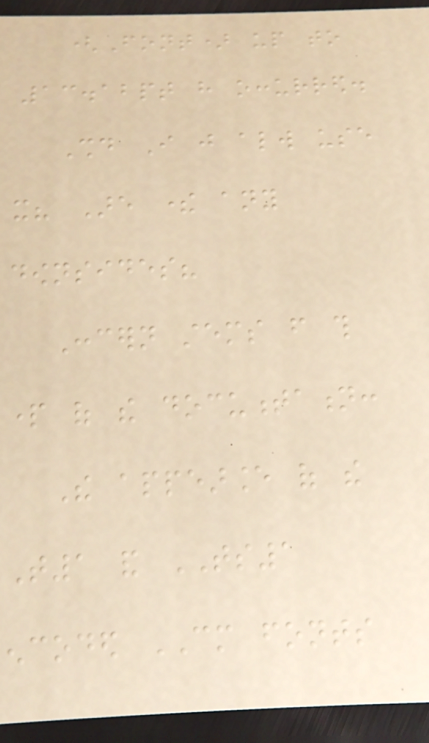(Font) up to
13.12pt have occurred.
Should I just always use
it? Are there any
downsides?
Concern stems from this
part of the documentation:
The appearance of the
T1 and TS1
encoded CM fonts
